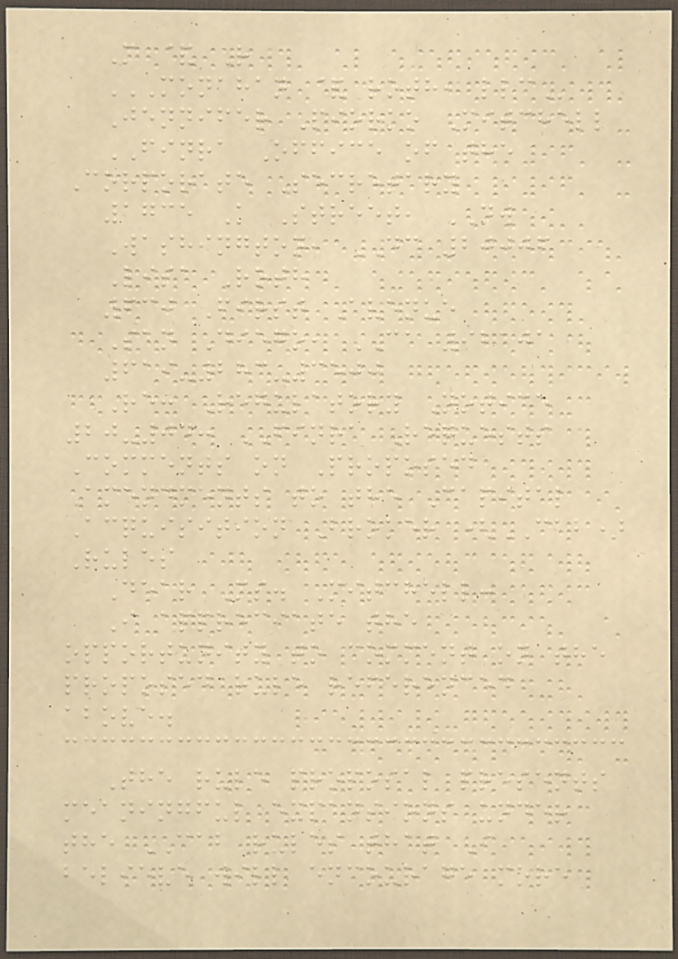M & R
MONAHAN & ROTH, LLC
Jennifer Piorko Mitchell
FINRA Office of the
Corporate Secretary
1735 K Street, NW
Washington, DC 20006
Lisa Roth
630 First Avenue
San Diego, CA 92101
619-283-3500
Re: Regulatory Notice
20-04: FINRA Requests
Comments on Proposed
Amendments to the Capital
Acquisition Broker (CAB)
Rules
Dear Ms. Mitchell:
I appreciate the
opportunity to comment on the
proposed rule referenced
above.
The rule proposal presents
meaningful expansions under
the CAB rules that I
believe will encourage more
